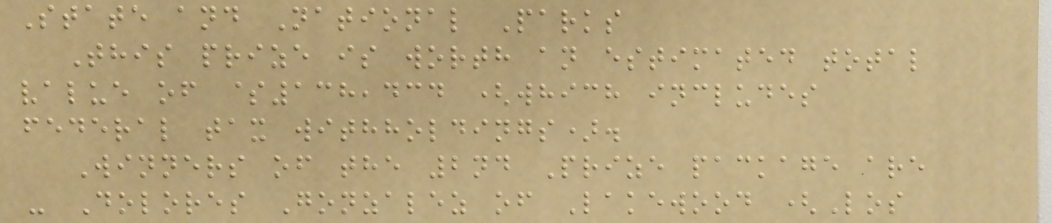State and National Parks
This prize is worth an estimated total
value of $138,434 (which includes
federal tax withholdings).
Winners of the 2nd Prize package are
- Dolores Gonzalez of Lakewood (Los
